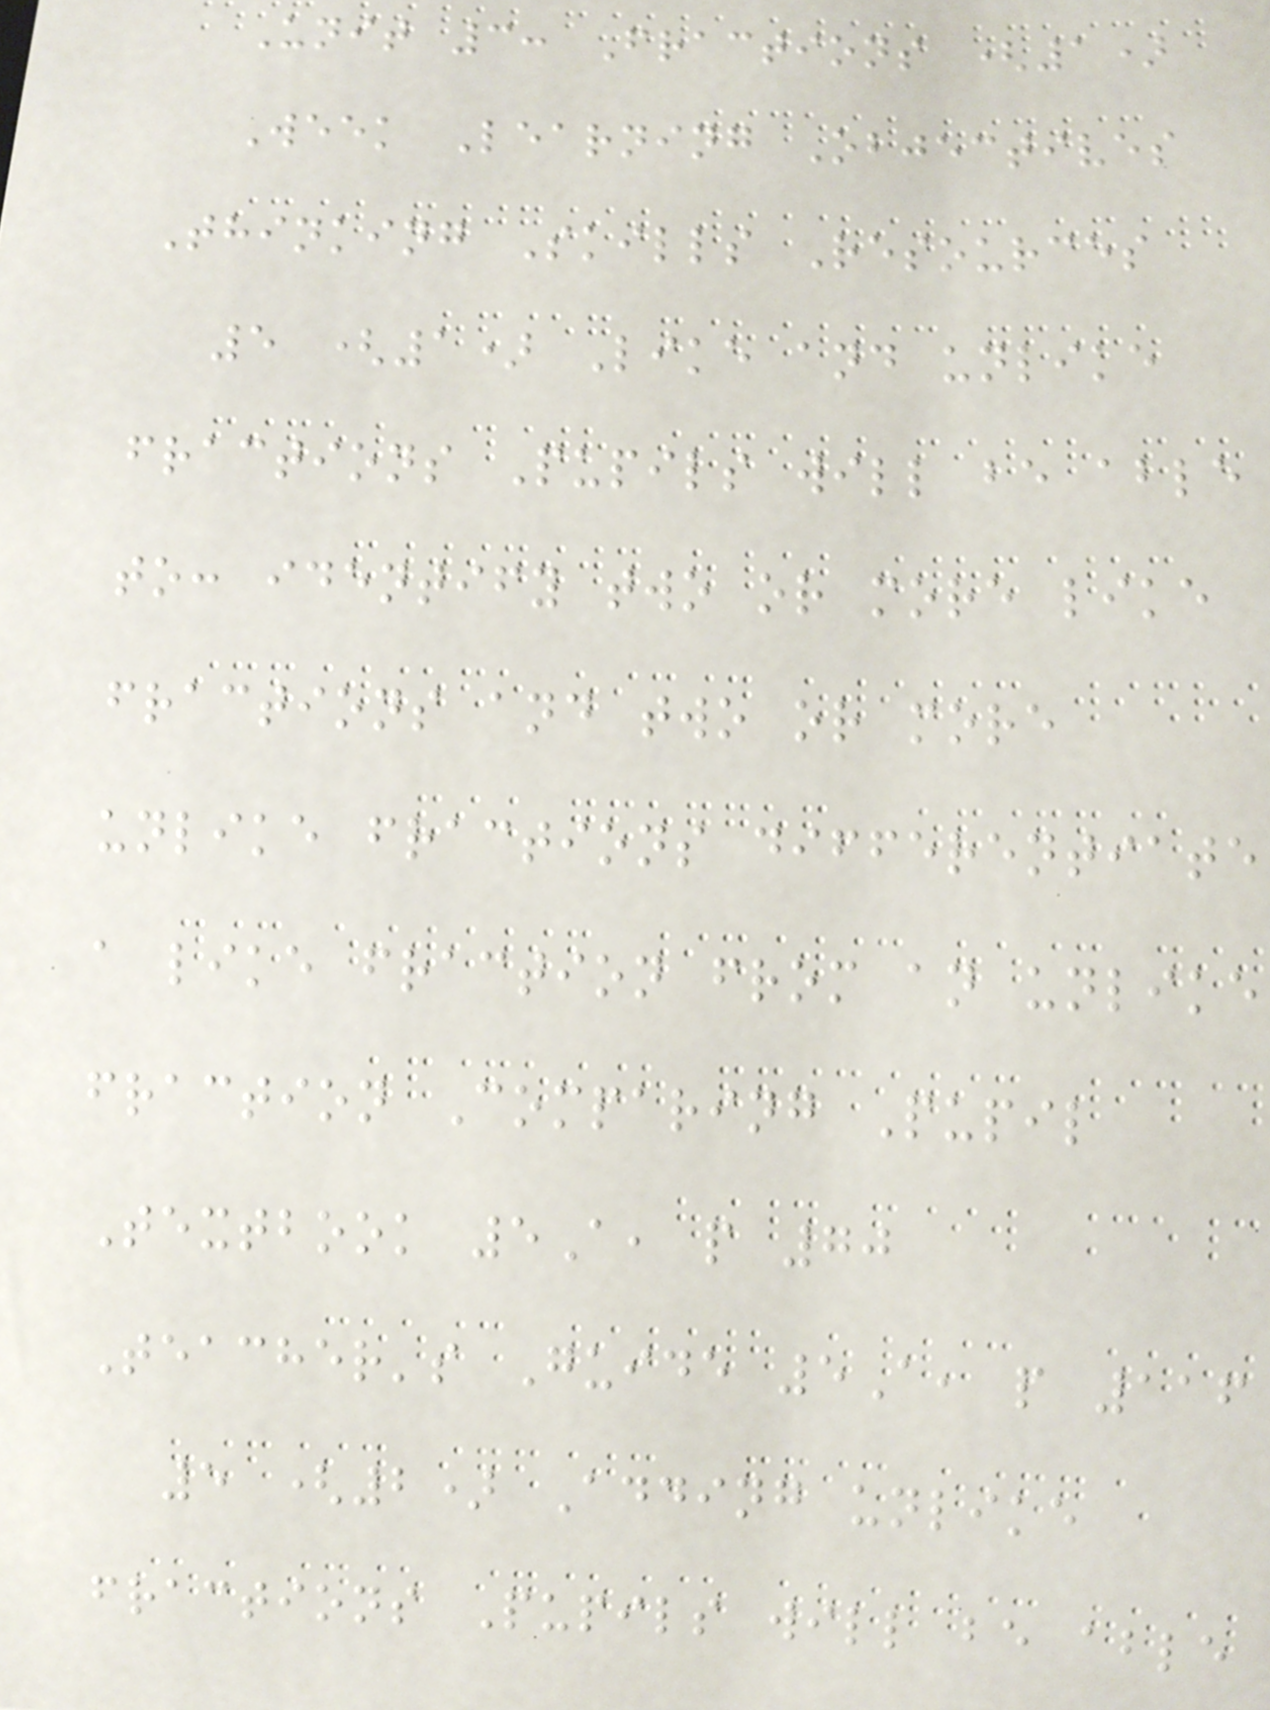Unit 3: Fractions (1)
Week Learning Objectives
Thinking Skills Resources
5 (1) Like and unlike
fractions Pupils will be able
to: identify two or more like
fractions and two or more
unlike fractions differentiate
a like fraction from an unlike
fraction Comparing Pupil
Textbook 5A, p 70
Teacher's Guide 5A, p 116
5 (2) Adding unlike
fractions Pupils will be able
